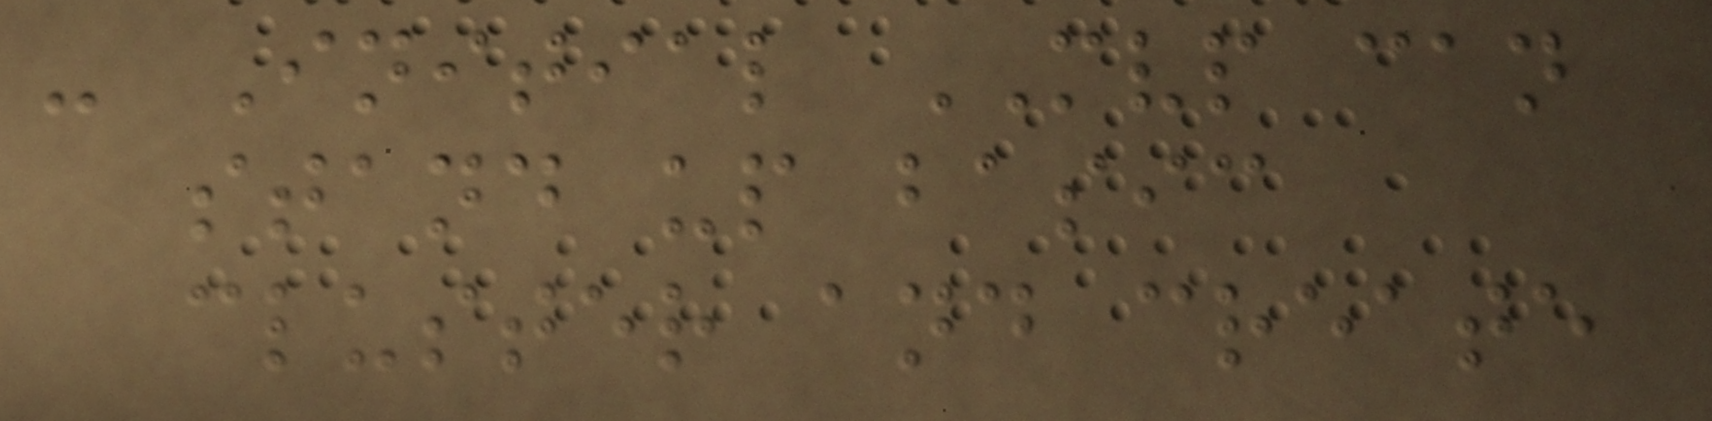- Initial MVP can
stand up basic
cluster and create
